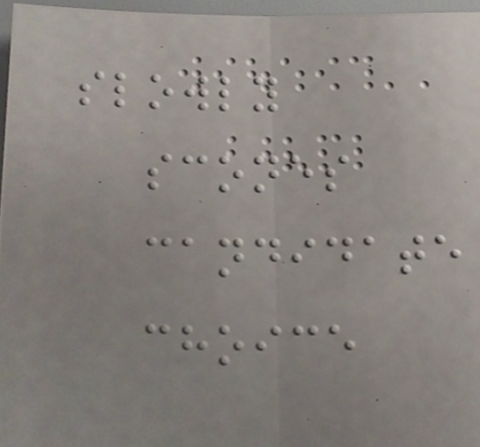slowly
scones
candidate
choice
